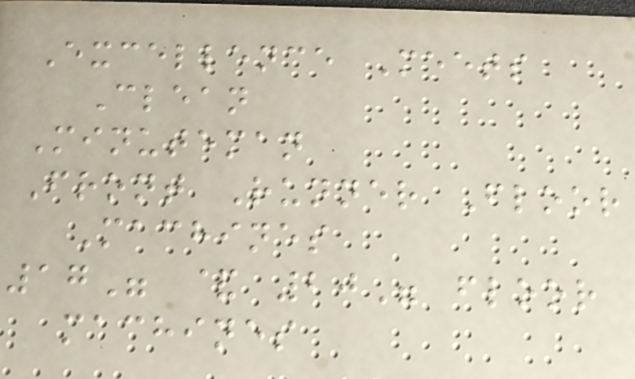Excellence Meets
Clean
Minuteman
Front Runner Floor
Machines
17" & 20" floor
machines
